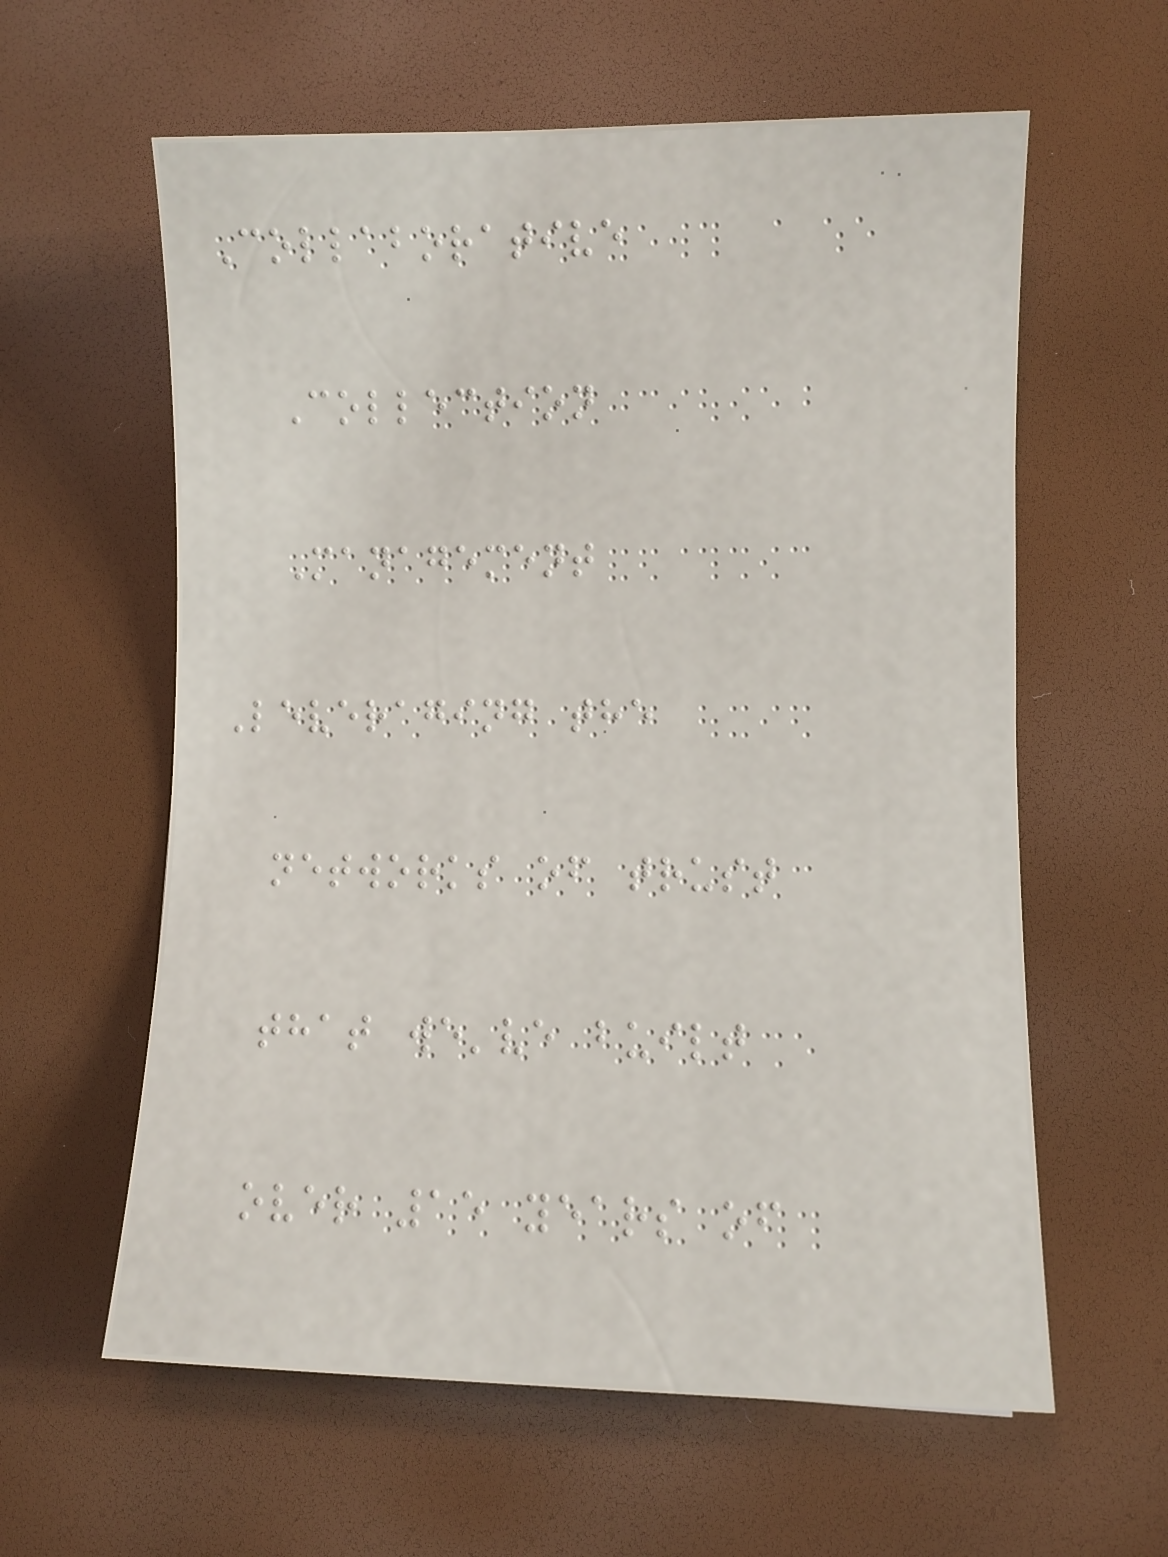Collaborative
Collection
Management
Leveraging the
networks of trust
that we've built
over 15 years of
